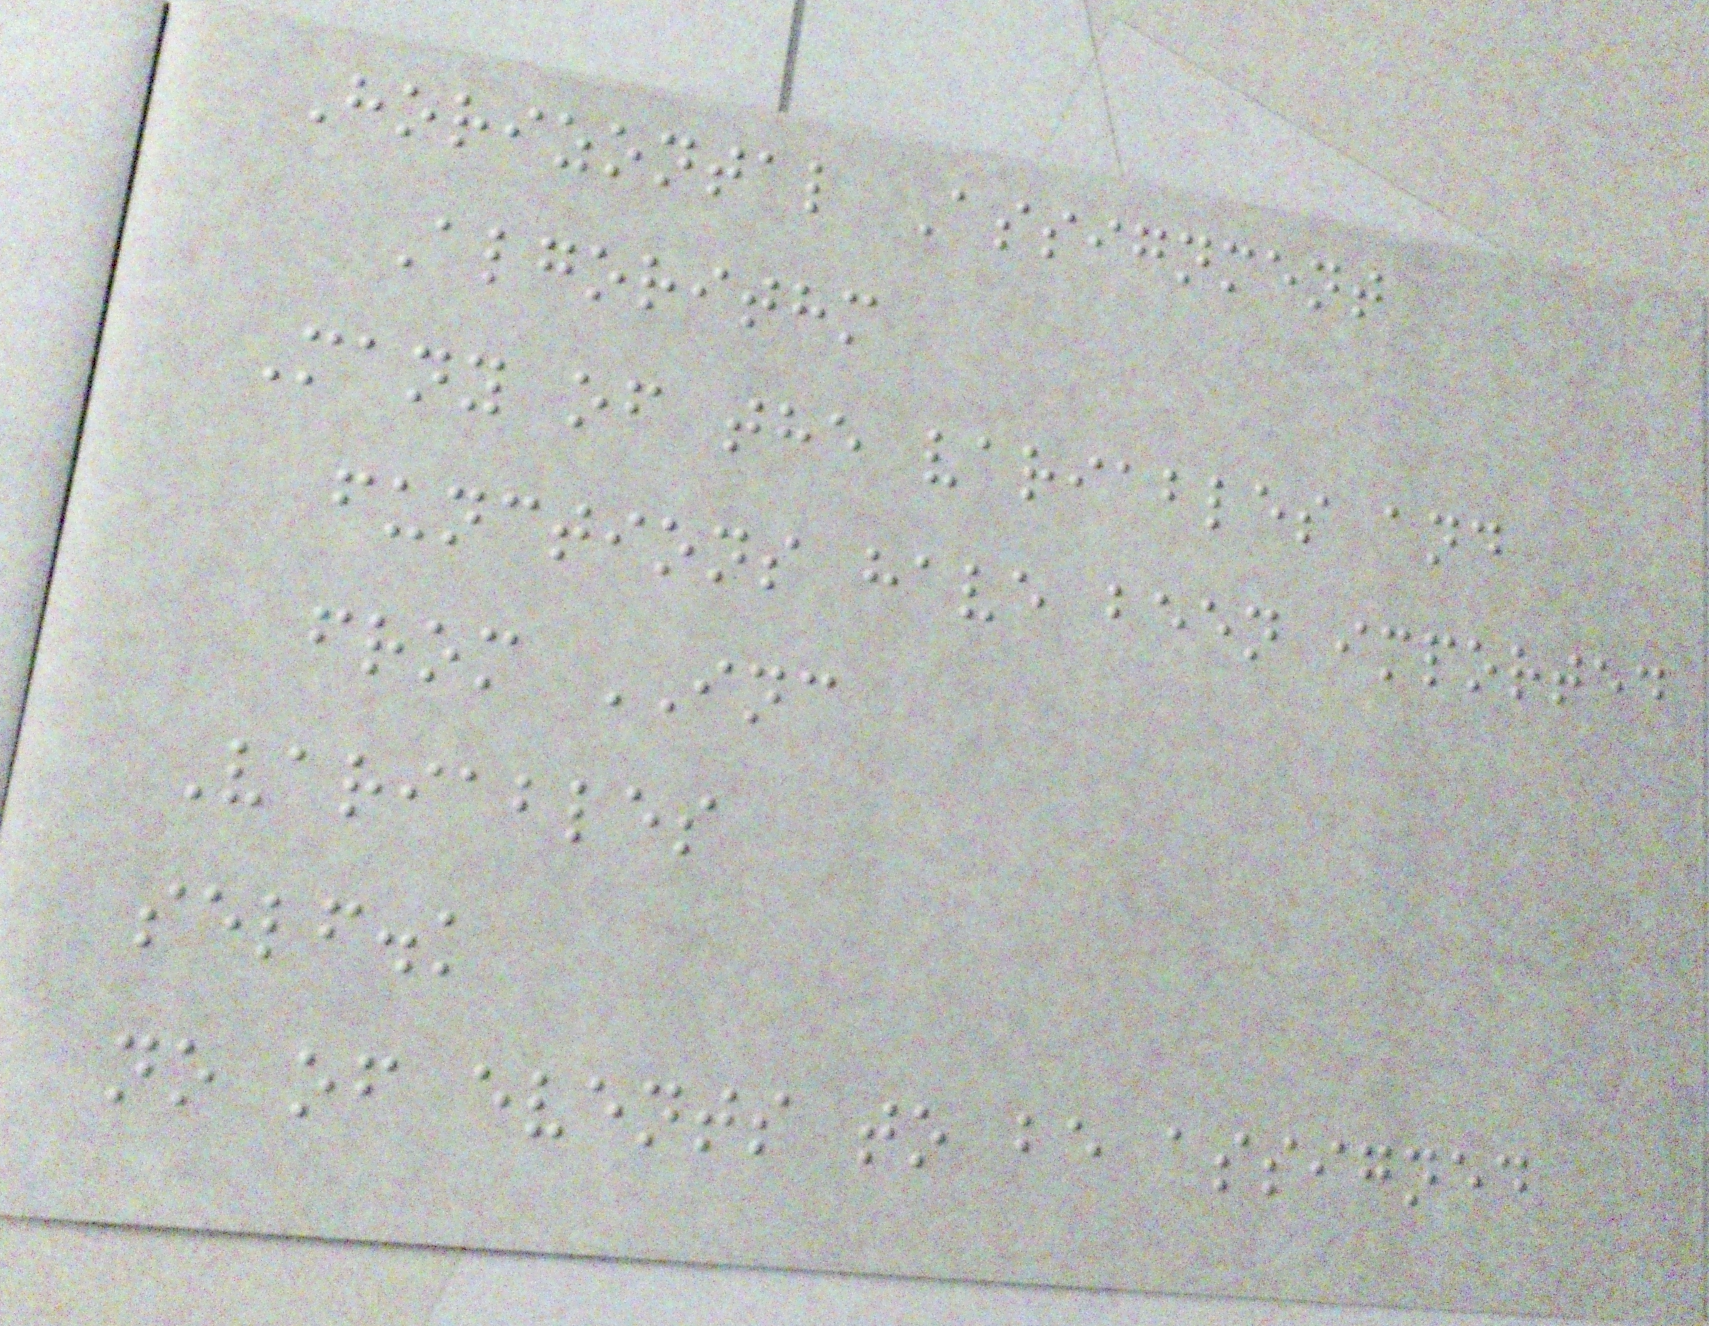Horizontal Assignment
Algorithm
Many of the variables and
functions have been imported
from INC
Variables
self.k
no of events to be assigned
